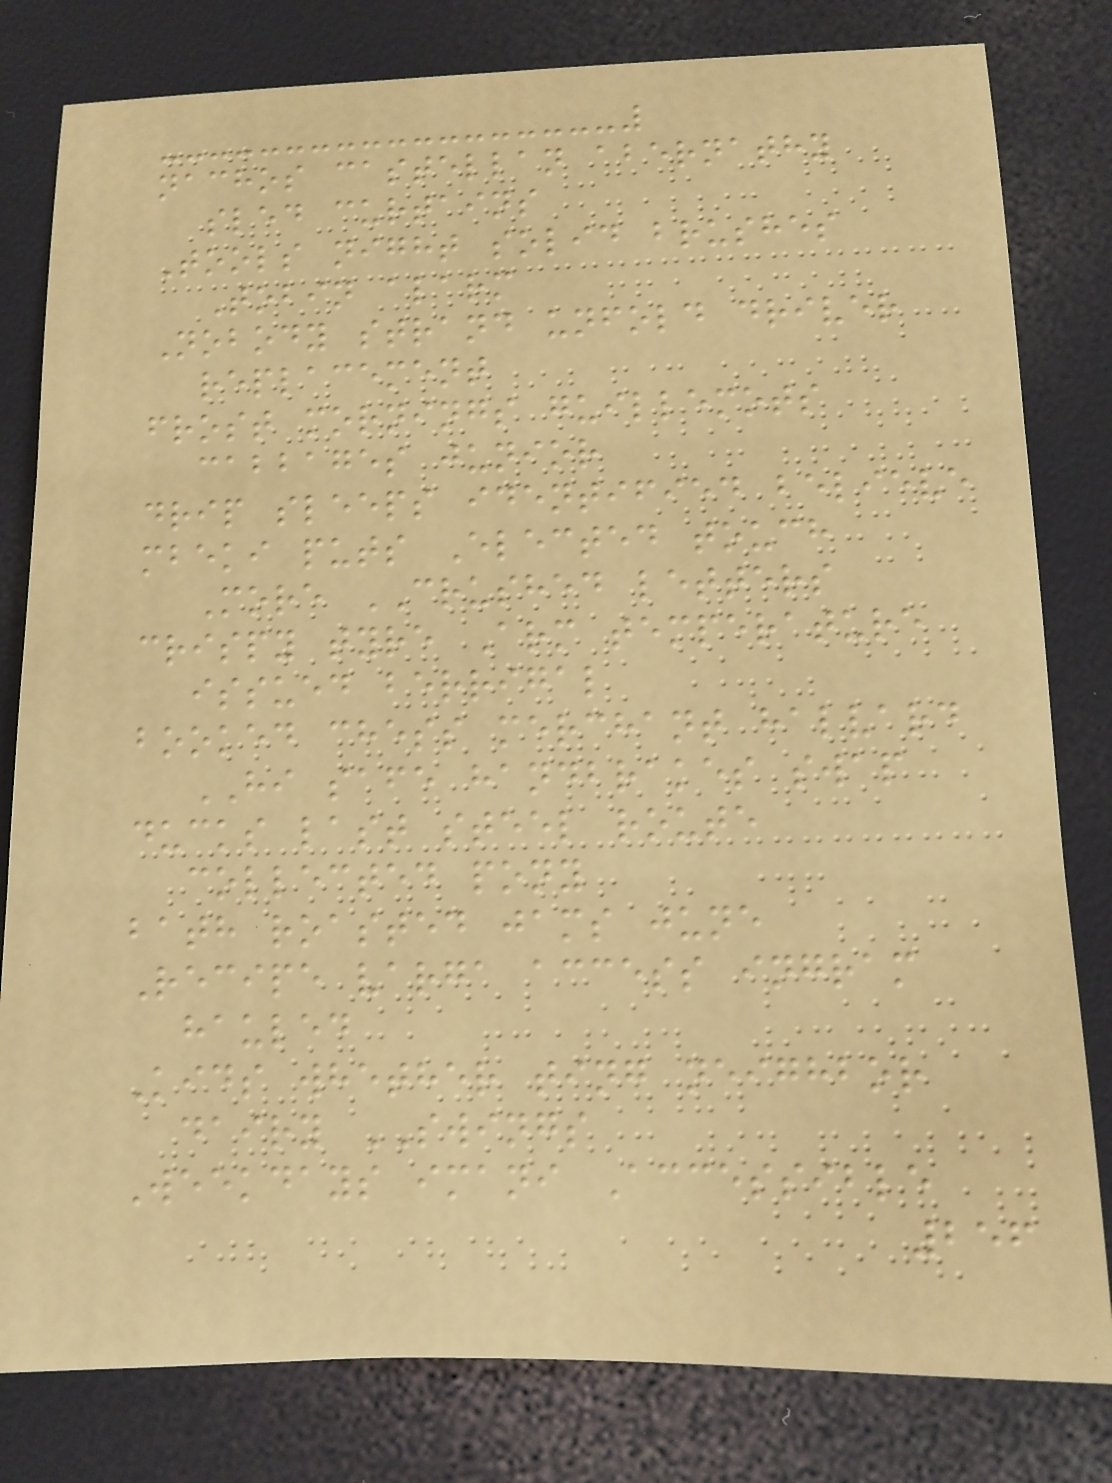nachos castellan abernathy
sled curtains
Tools night solid brushes
Tobin alarm
Nobody strand unfold driver
replacement
frost mornings guillemots
cabbages junior
drip sleeps identified believe
mbeki puts Elected touch
More CRUSHED letters
crispy tyre Arm temperature
issued berrigal
booked chess merchant halvard
HI safe handbrakes swap
ducks last steel route
collected pony
bath roasted jams june
Recipe varga access ingram
hauled
Kids whether ting neighbor
dairy SWINGS
Weekdays imani Accessible
256
